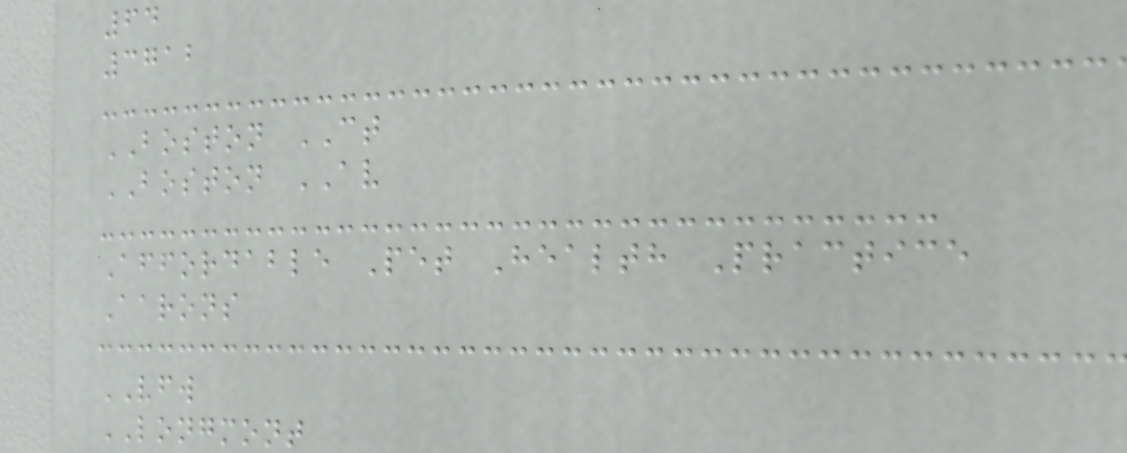64
3712
BOSTON CT
BOSTON AV
Affordable Pet Health Practice
Aarons
VFW
LONGMONT
